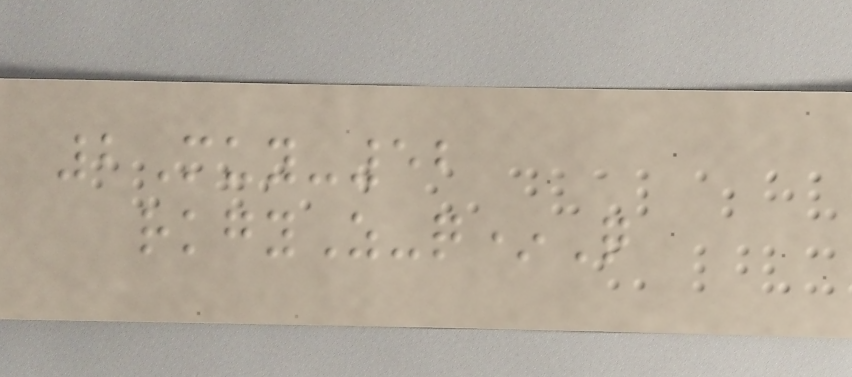2Muy-52
rkgyZ-q*Q
